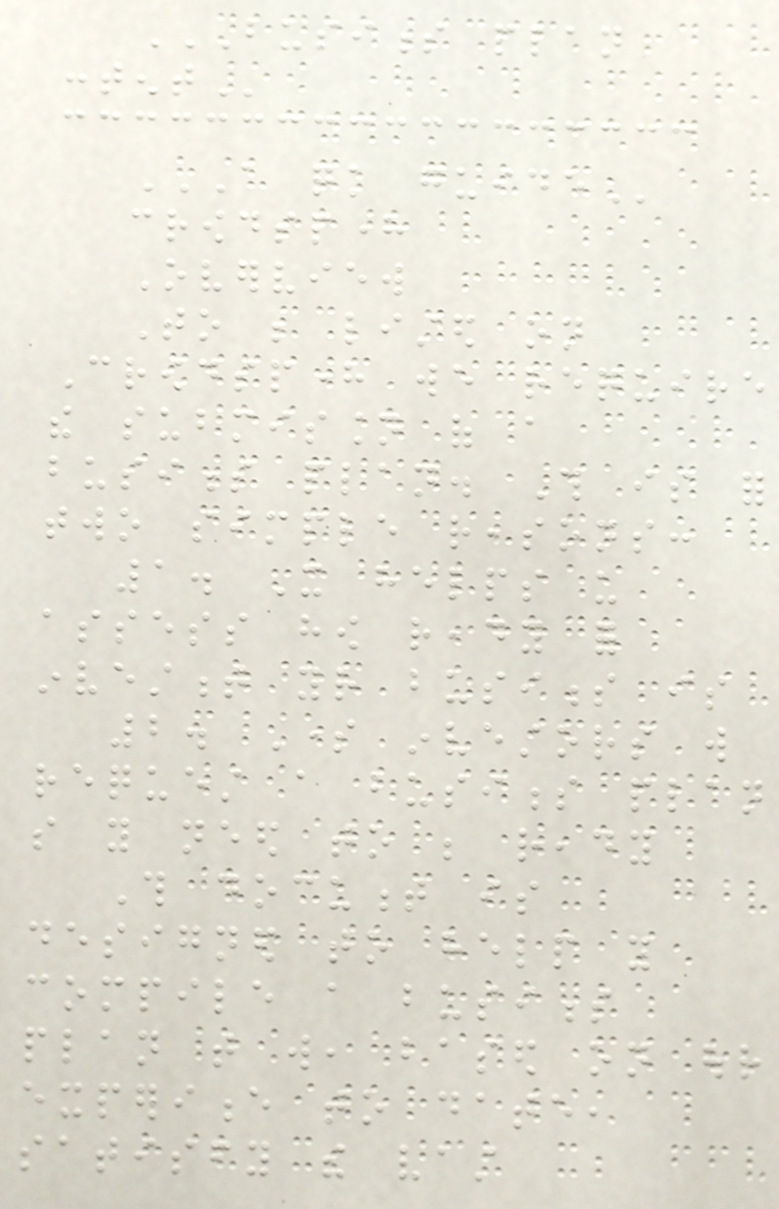BUSINESS PLAN
CONTENT
A QUICK GUIDE
crowdsphere
Overview
To be listed on
Crowdsphere we require
the submission of a
business plan. This is for
two simple reasons:
1. It helps us
assess how ready for
investment your business is
2. Some investors will
request a business plan
so you need to be ready
This document is
designed to help you
compile a business
plan that will, based on our
experience to date,
satisfy the vast
